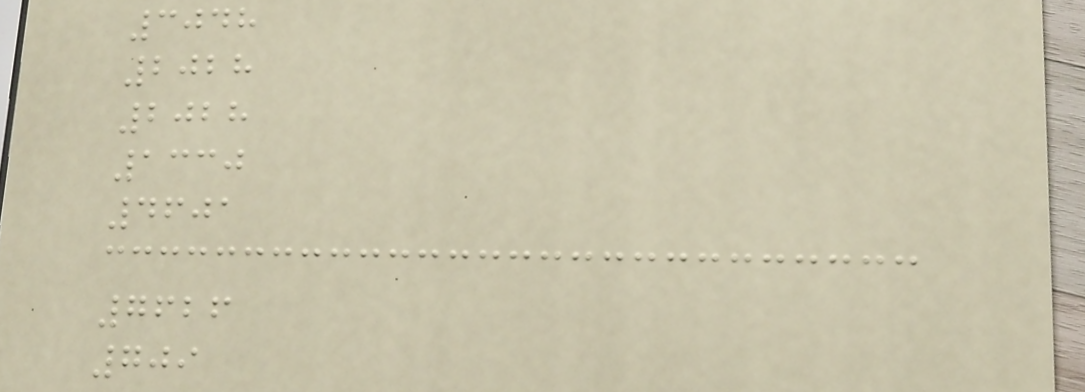3048
2028
2028
1330
4601
7626
709
